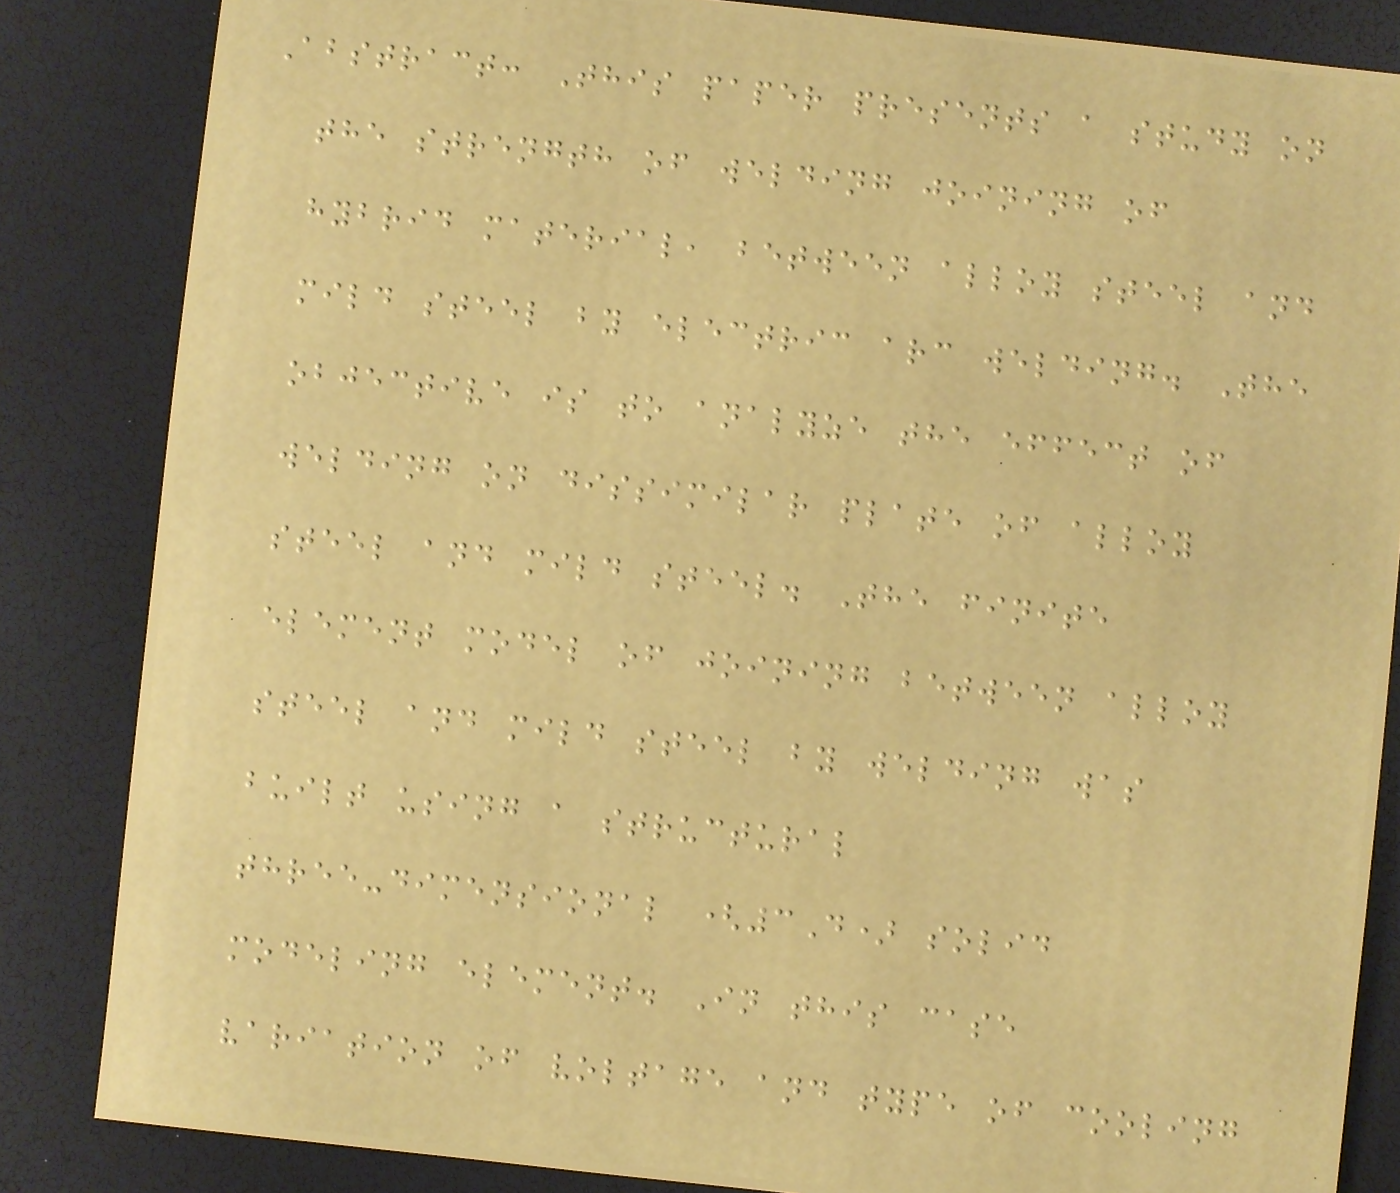Abstract: This paper presents a study on
the strength of welding joining of
hybrid material, between alloy steel and
mild steel by electric arc welding. The
objective is to analyze the effect of
welding on dissimilar plate of alloy
steel and mild steel. The finite
element model of joining between alloy
steel and mild steel by welding was
built using a structural
three-dimensional (3D) solid
modeling element. In this case
variation of voltage and type of cooling
